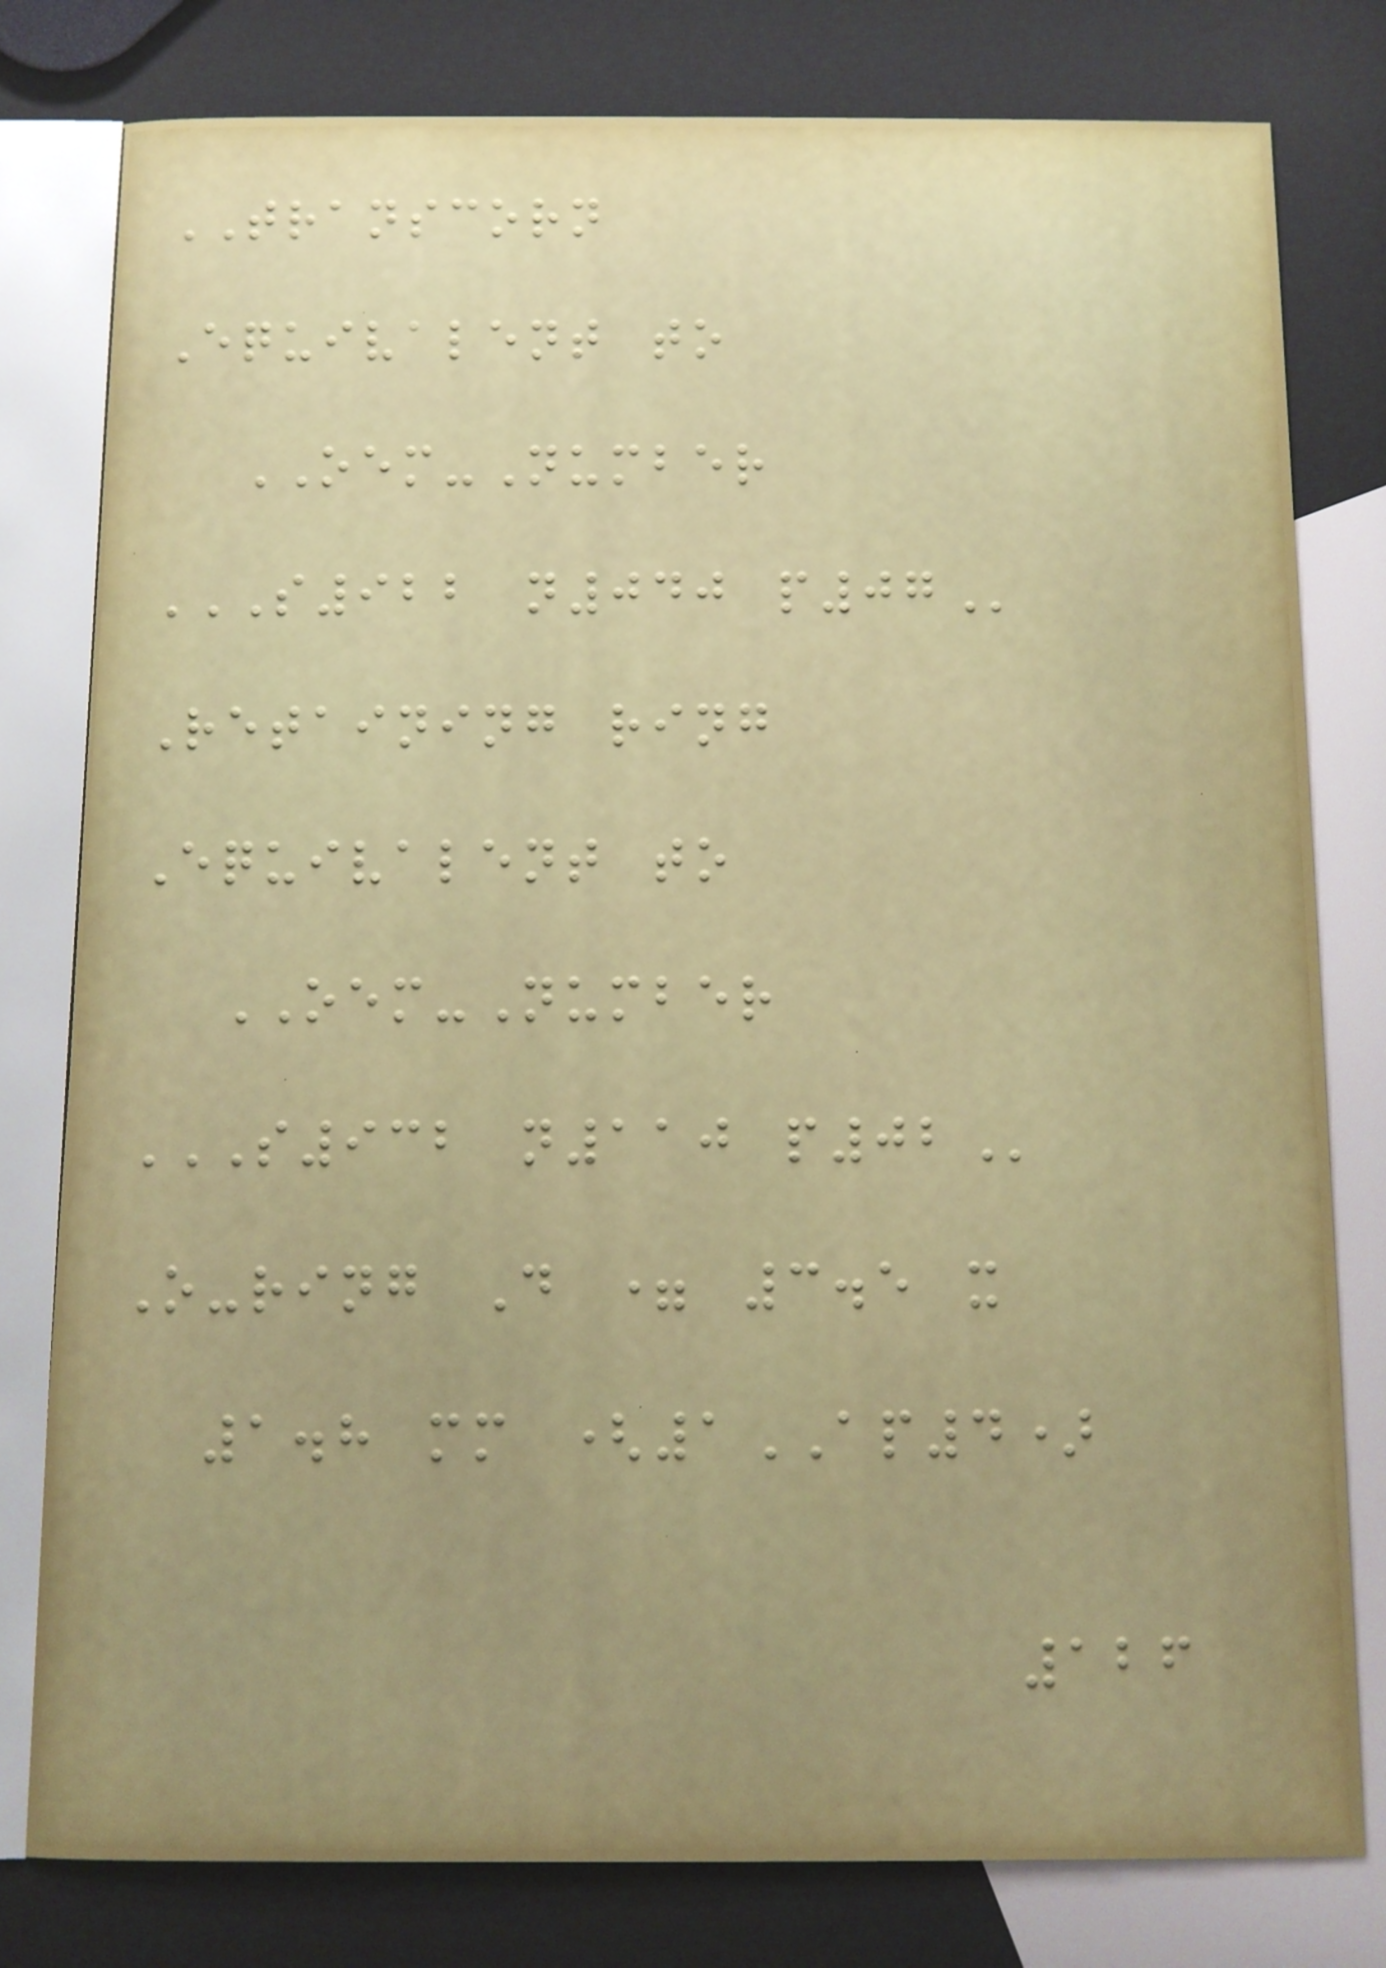TRANSCORN
Equivalent to
OEM-Number
S922 N040 P07
Retaining ring
Equivalent to
OEM-Number
S932 N110 P02
O-ring D = 3.5 x
1.8 mm (1AP4)
126
